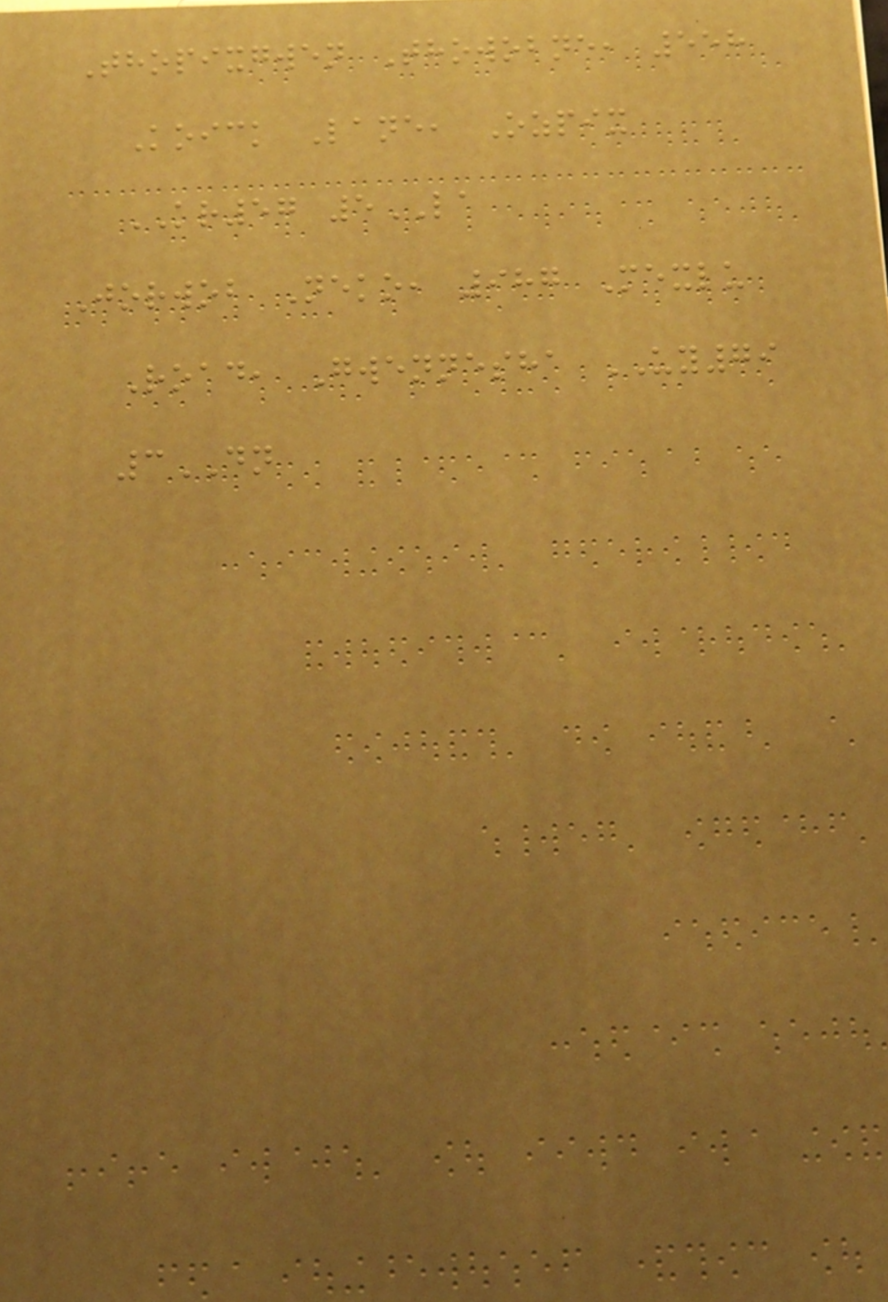Thopixgwen Thowobne, 558
Koick Lane, Ozpix
KR57 5LA
Jorwob Neko, 987 Mexlu
Road, Gwennesha UY79
3DN
